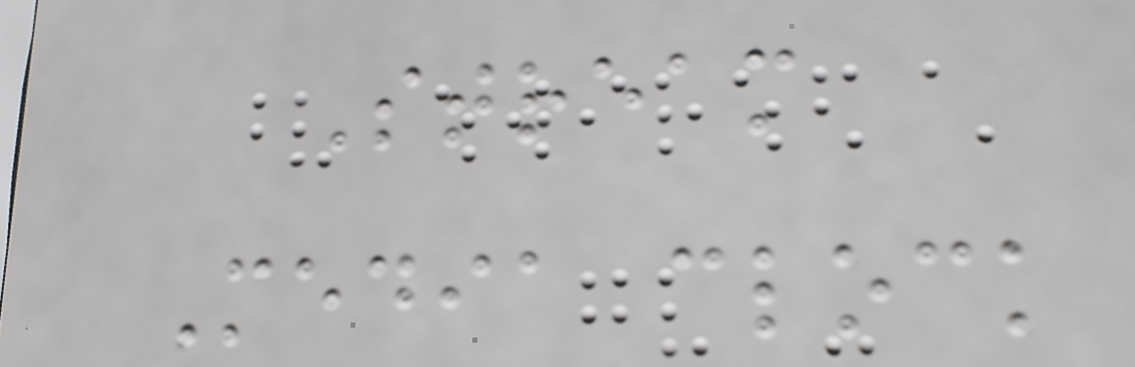Stream
Media clock
